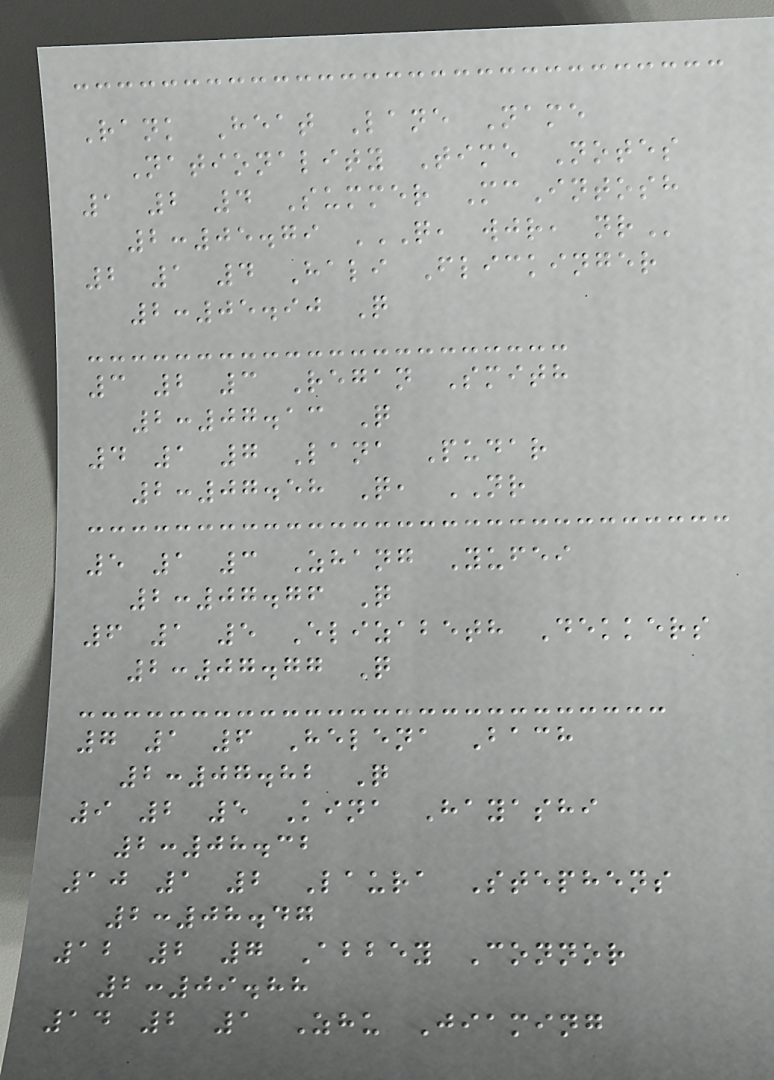Rank Heat Lane Name
Nationality Time Notes
1 2 4 Summer McIntosh
2:05.79 Q, WJR, NR
2 1 4 Hali Flickinger
2:05.90 Q
3 2 3 Regan Smith
2:07.13 Q
4 1 7 Lana Pudar
2:07.58 Q, NR
5 1 3 Zhang Yufei
2:07.76 Q
6 1 5 Elizabeth Dekkers
2:07.77 Q
7 1 6 Helena Bach
2:07.82 Q
9 2 5 Kina Hayashi
2:08.32
10 1 2 Laura Stephens
2:08.47
12 2 7 Abbey Connor
2:09.88
14 2 1 Zhu Jiaming
